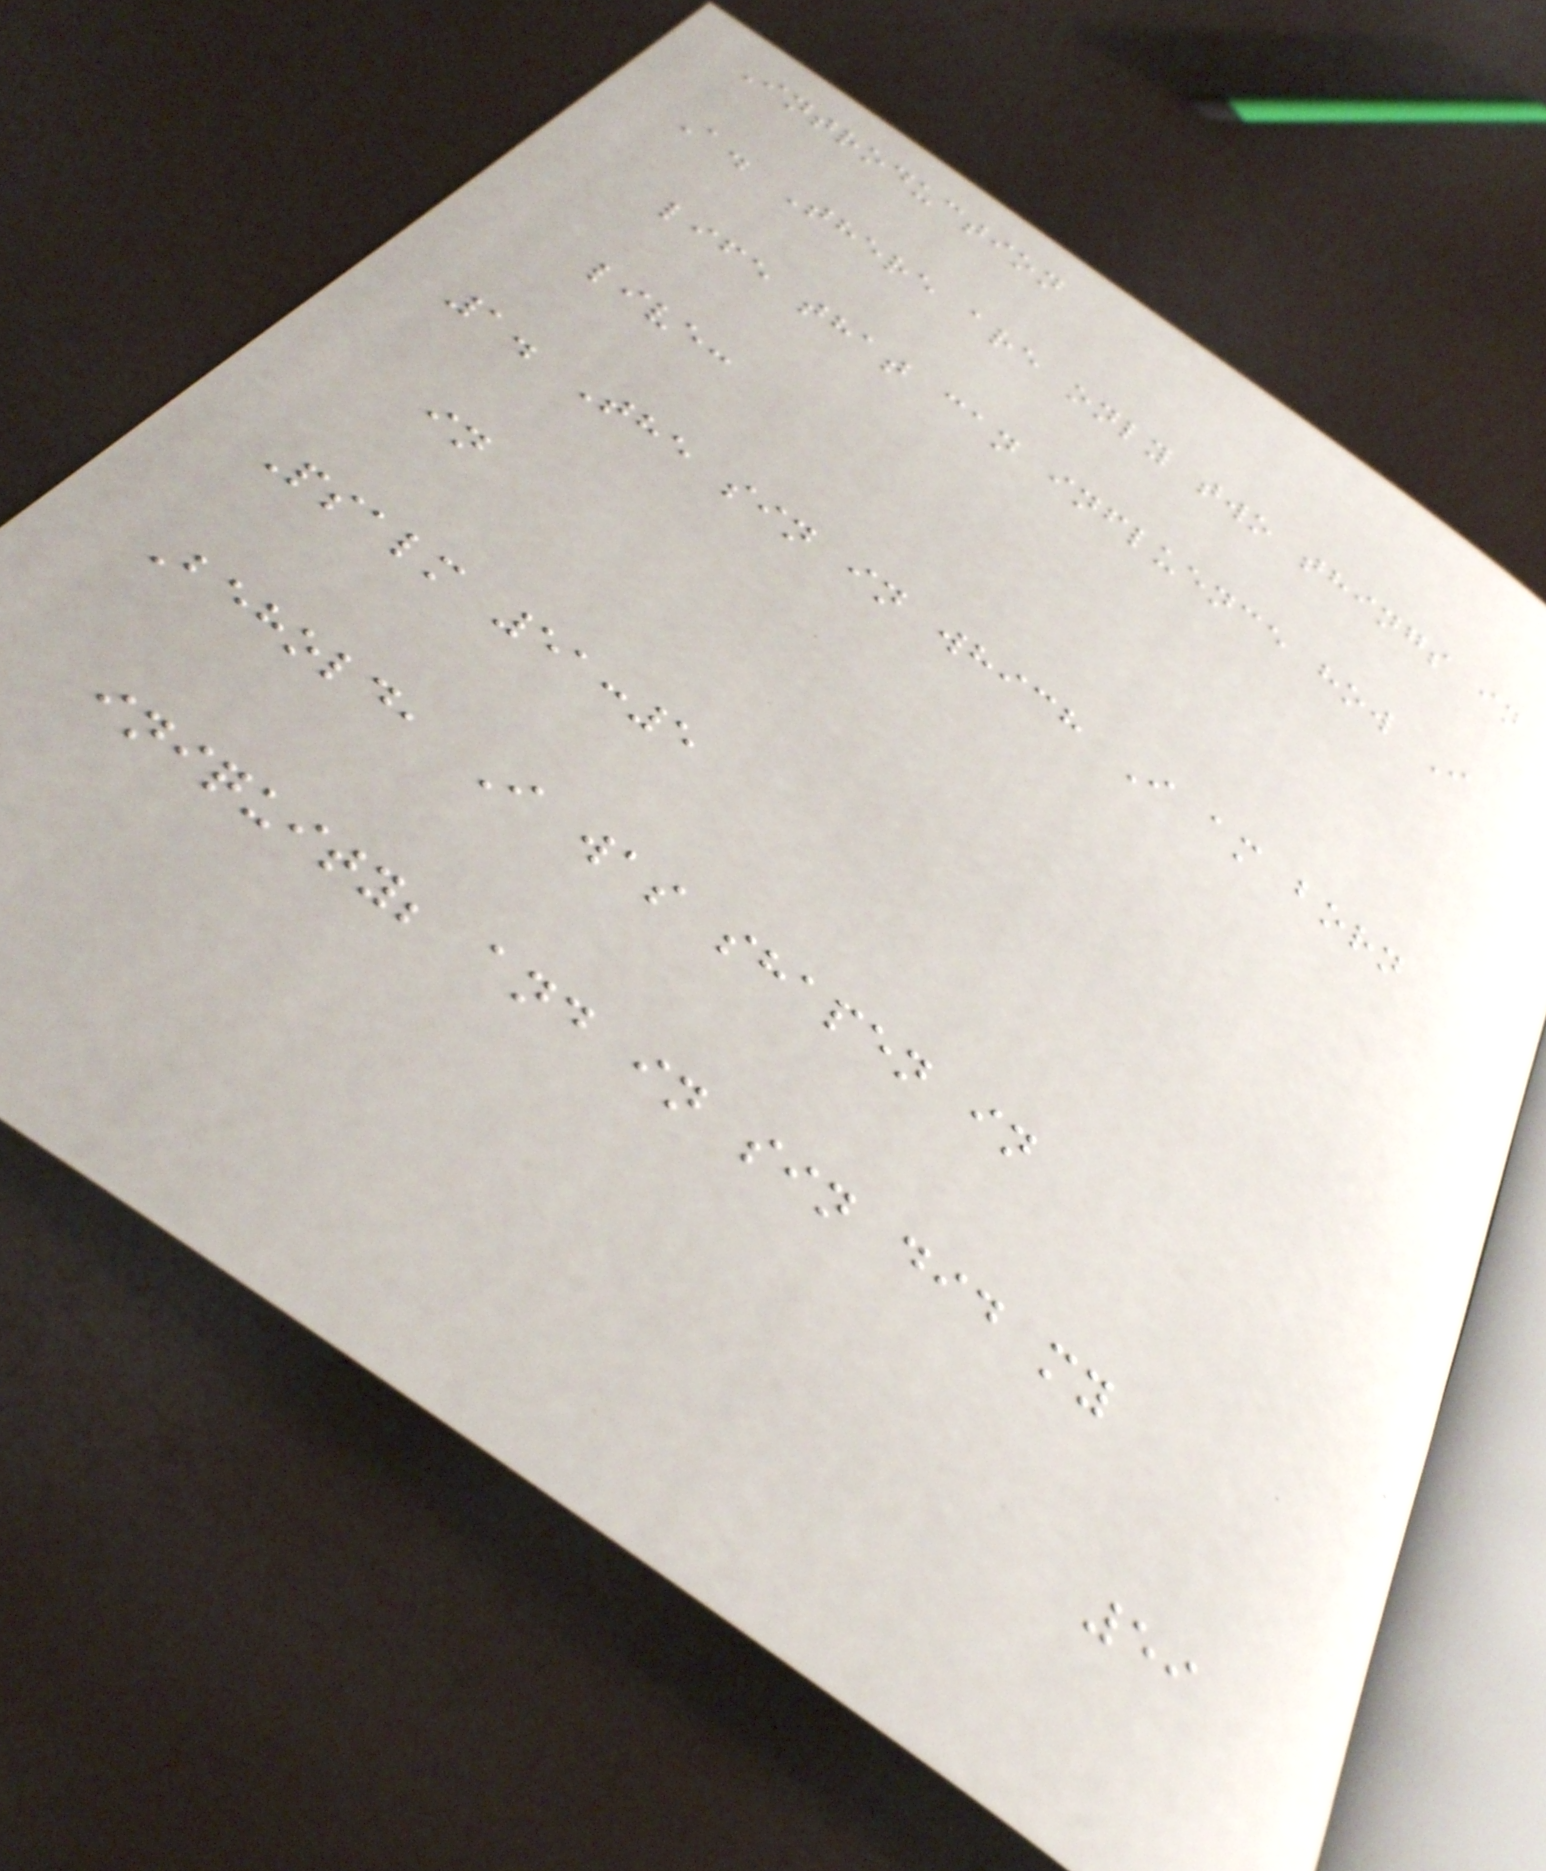Introduction
A. There are only two things in
life that can influence how I
live:
1. The sin in which I am born
in
Psalm 51:5
Behold, I was shapen in
iniquity; and in sin did my
59
